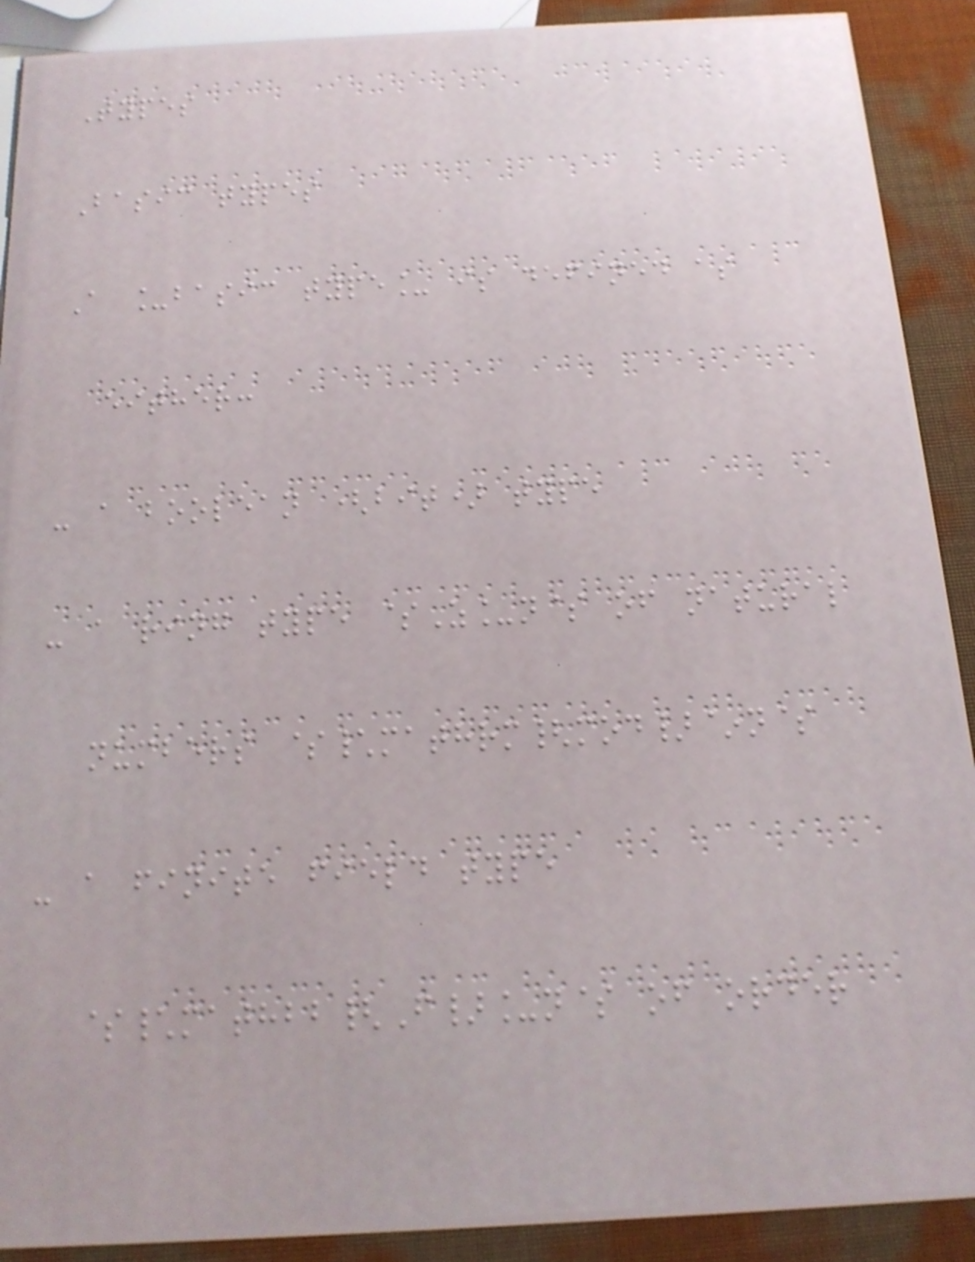Types
Basic types
A _basic type_ is defined as
either:
- a boolean (bit) type
- a ring type $Z_n$ of natural
numbers $\mathrm{mod}~n$
- a finite field type
$\mathbb{F}_n$ of order
